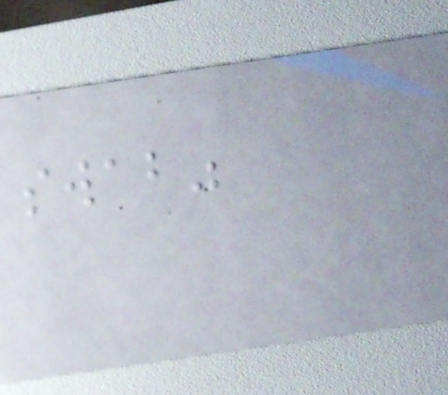swab"
